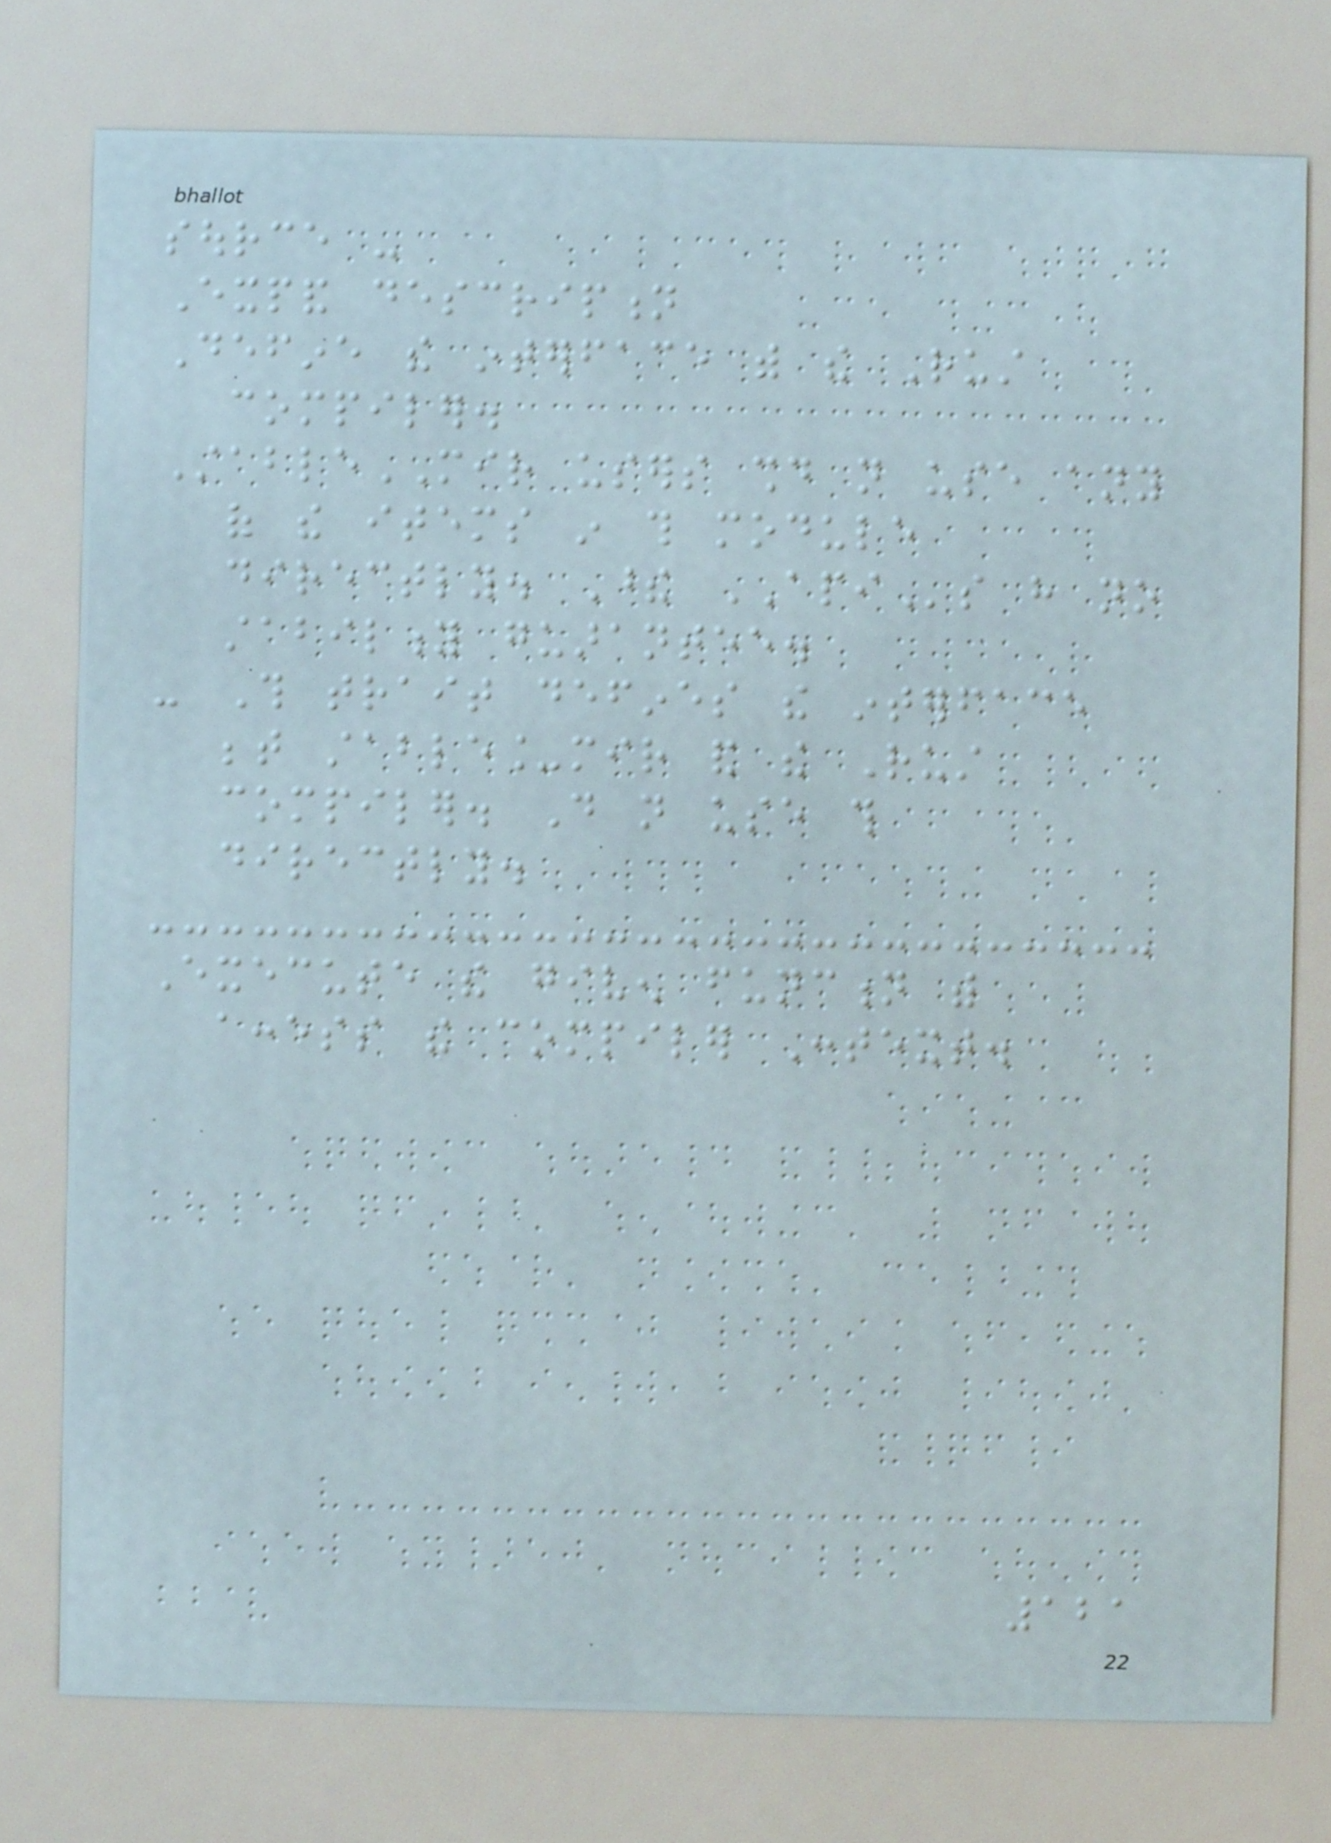source -
Expand description
Define the interface with the Rust
compiler.
StableMIR users should not use any
of the items in this module
directly. These APIs have no
stability guarantee.
- This trait defines the interface
between stable_mir and the Rust
compiler. Do not use this
directly.
Execute the given function with
access the compiler Context.
121
